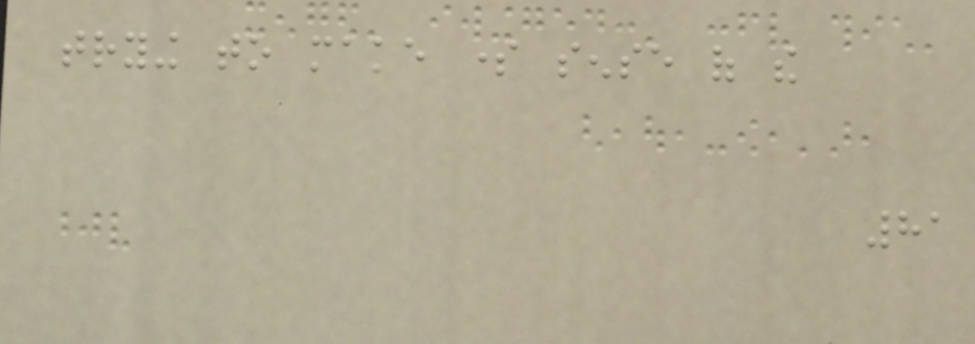trying to make some sense of the
81
